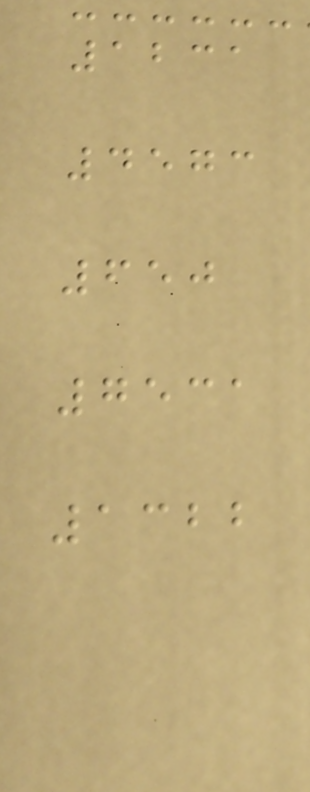1231
4573
650
7531
1322
